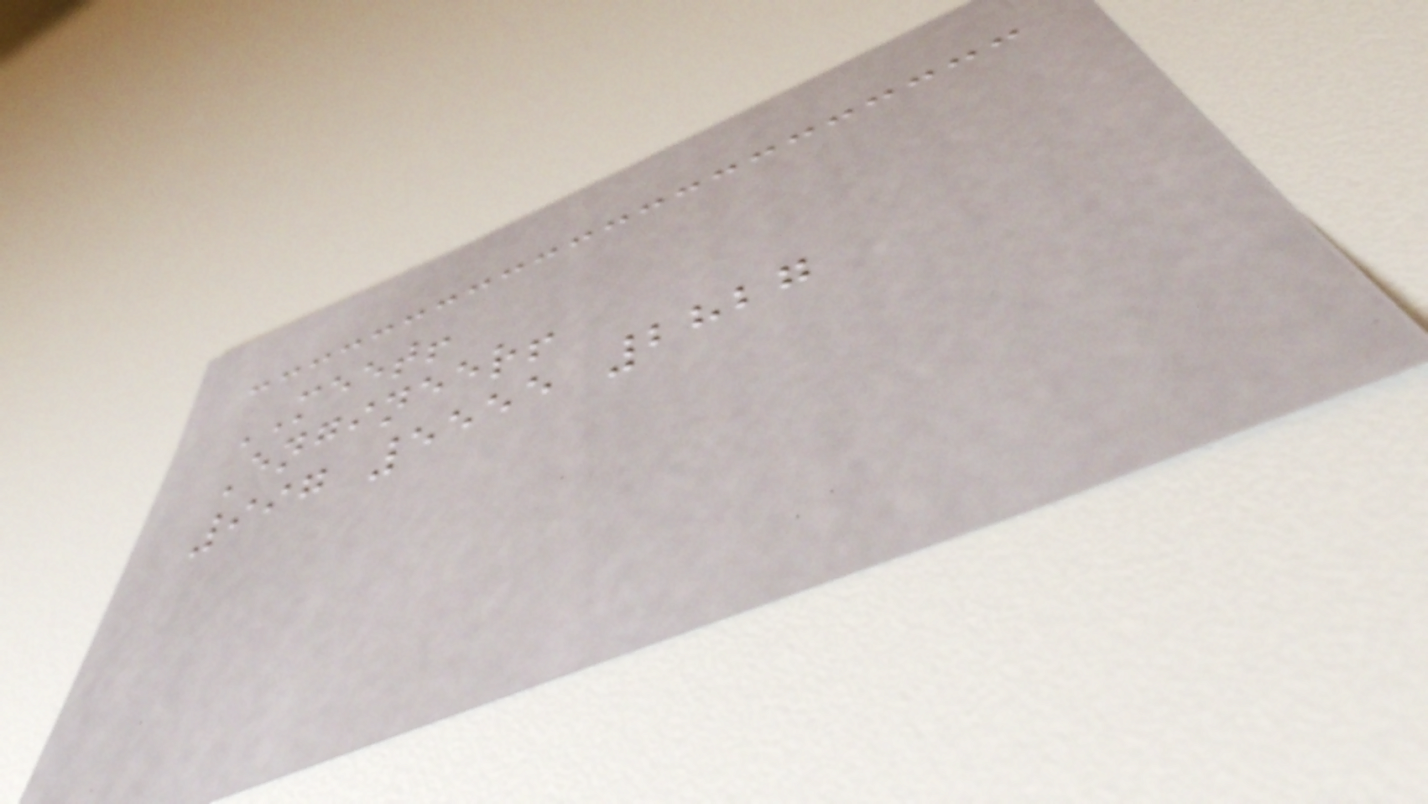MEET!
Engineer!
997 5555 2827
